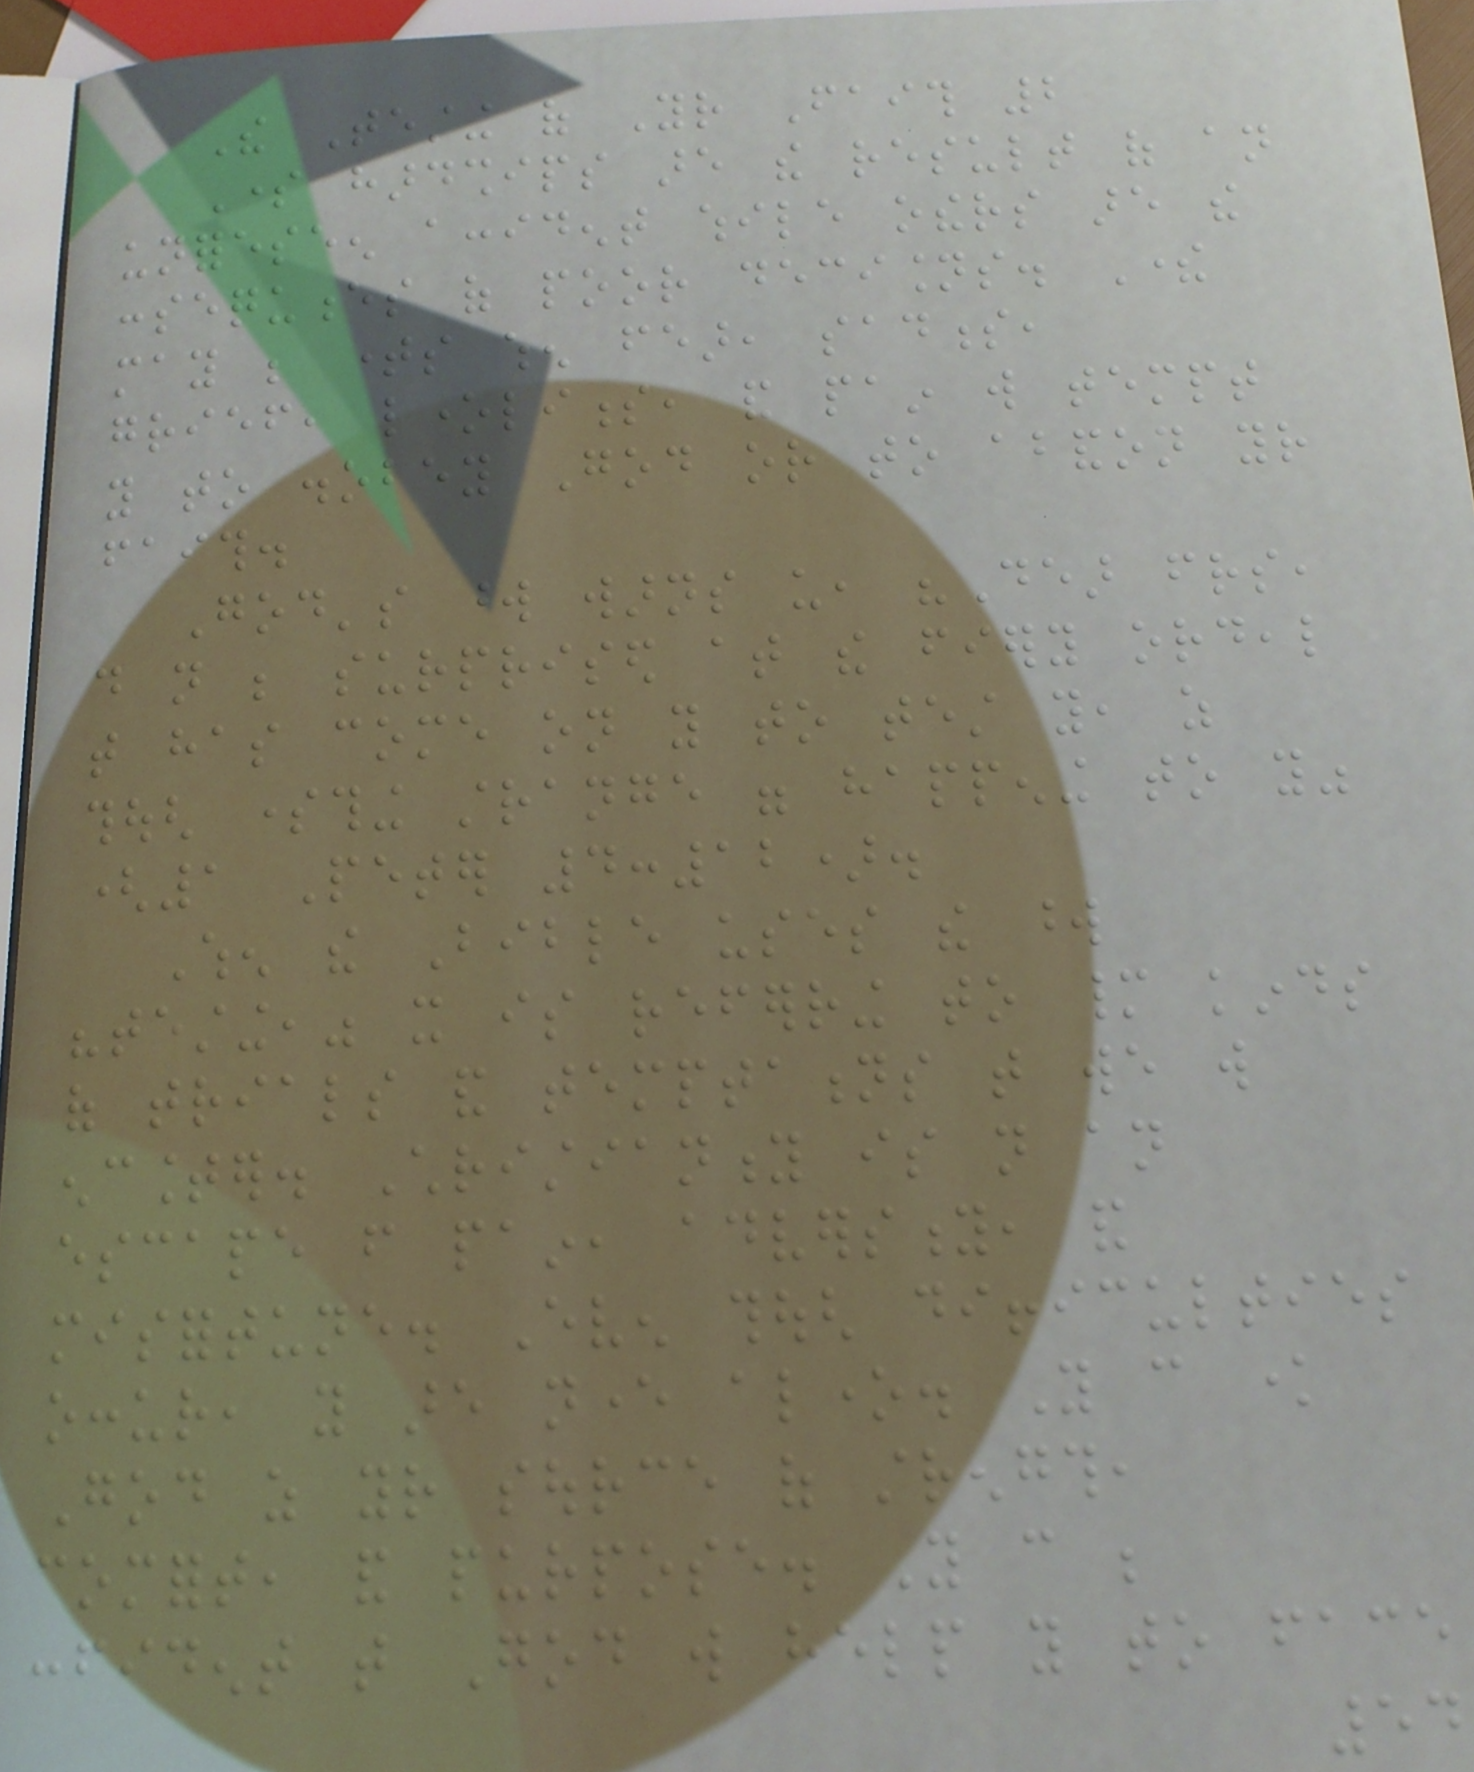The Testing of Your Faith 2
Some hardships are the result of an
unforeseen accident while others are the
consequences of poor decisions. There
may be times when fear, sadness,
grief, loneliness, and pain will tempt
you to disobey God or to abandon your
faith.
God's word warns us, "Dear friends,
do not be surprised at the fiery ordeal
that has come on you to test you, as
though something strange were happening to you"
(1 Peter 4:12).
When the Bible uses the word
"testing," it is referring to many kinds
of trials and temptations that we will
encounter. Christianity is not an
escape from pain, adversity, and
misfortune. Even though difficulties
occur, you are never alone. You can know
God as your source of strength,
comfort, and purpose. You can be
confident that God will help you to face
54
